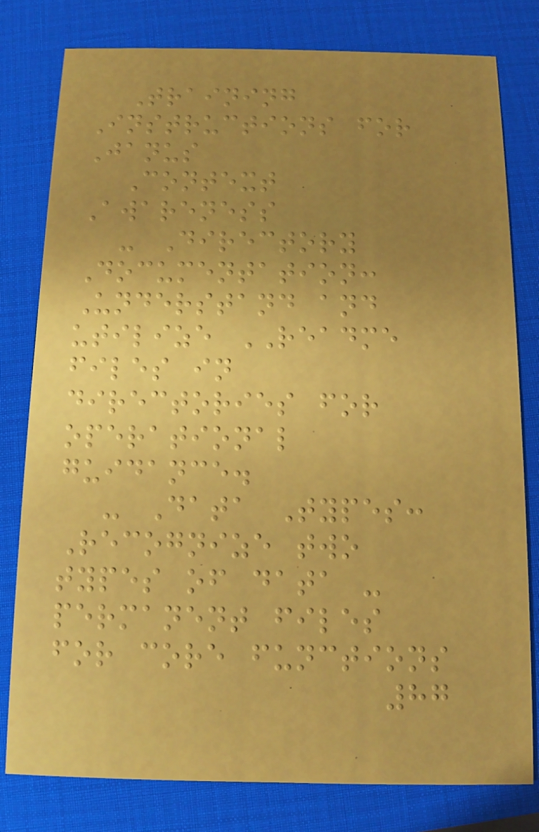Training
Instructions for
Janus
Context
Awareness
- Directory
Documentation:
Understand and
utilize README
files in
directories for
operational
guidance.
- Data Types:
Recognize two
types of data -
permanent files
for core functions
87
